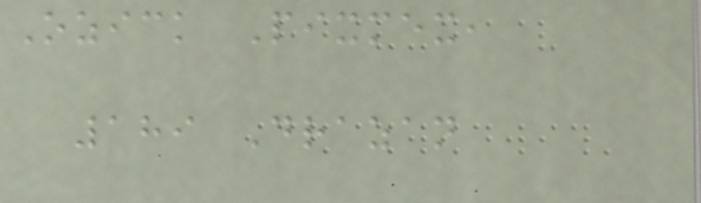Ozick Pixmex,
189 Drazan
